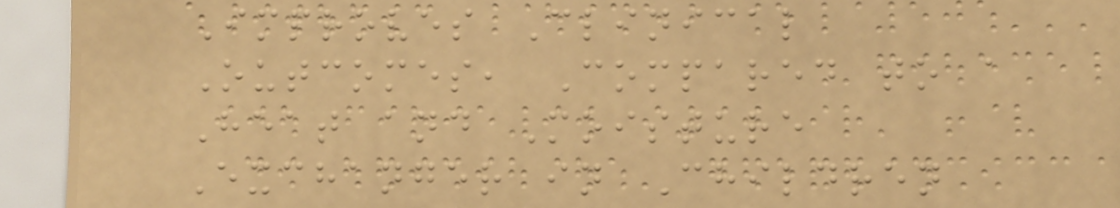Improves Clinical
Outcomes, Compared to a
Heat and Moisture
Exchanger in Children
